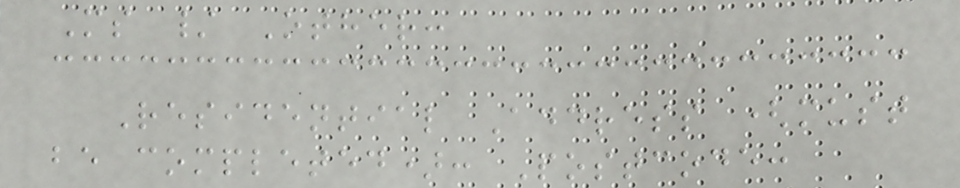Ms / Other:
Residential Address (must
be completed): Postcode:
